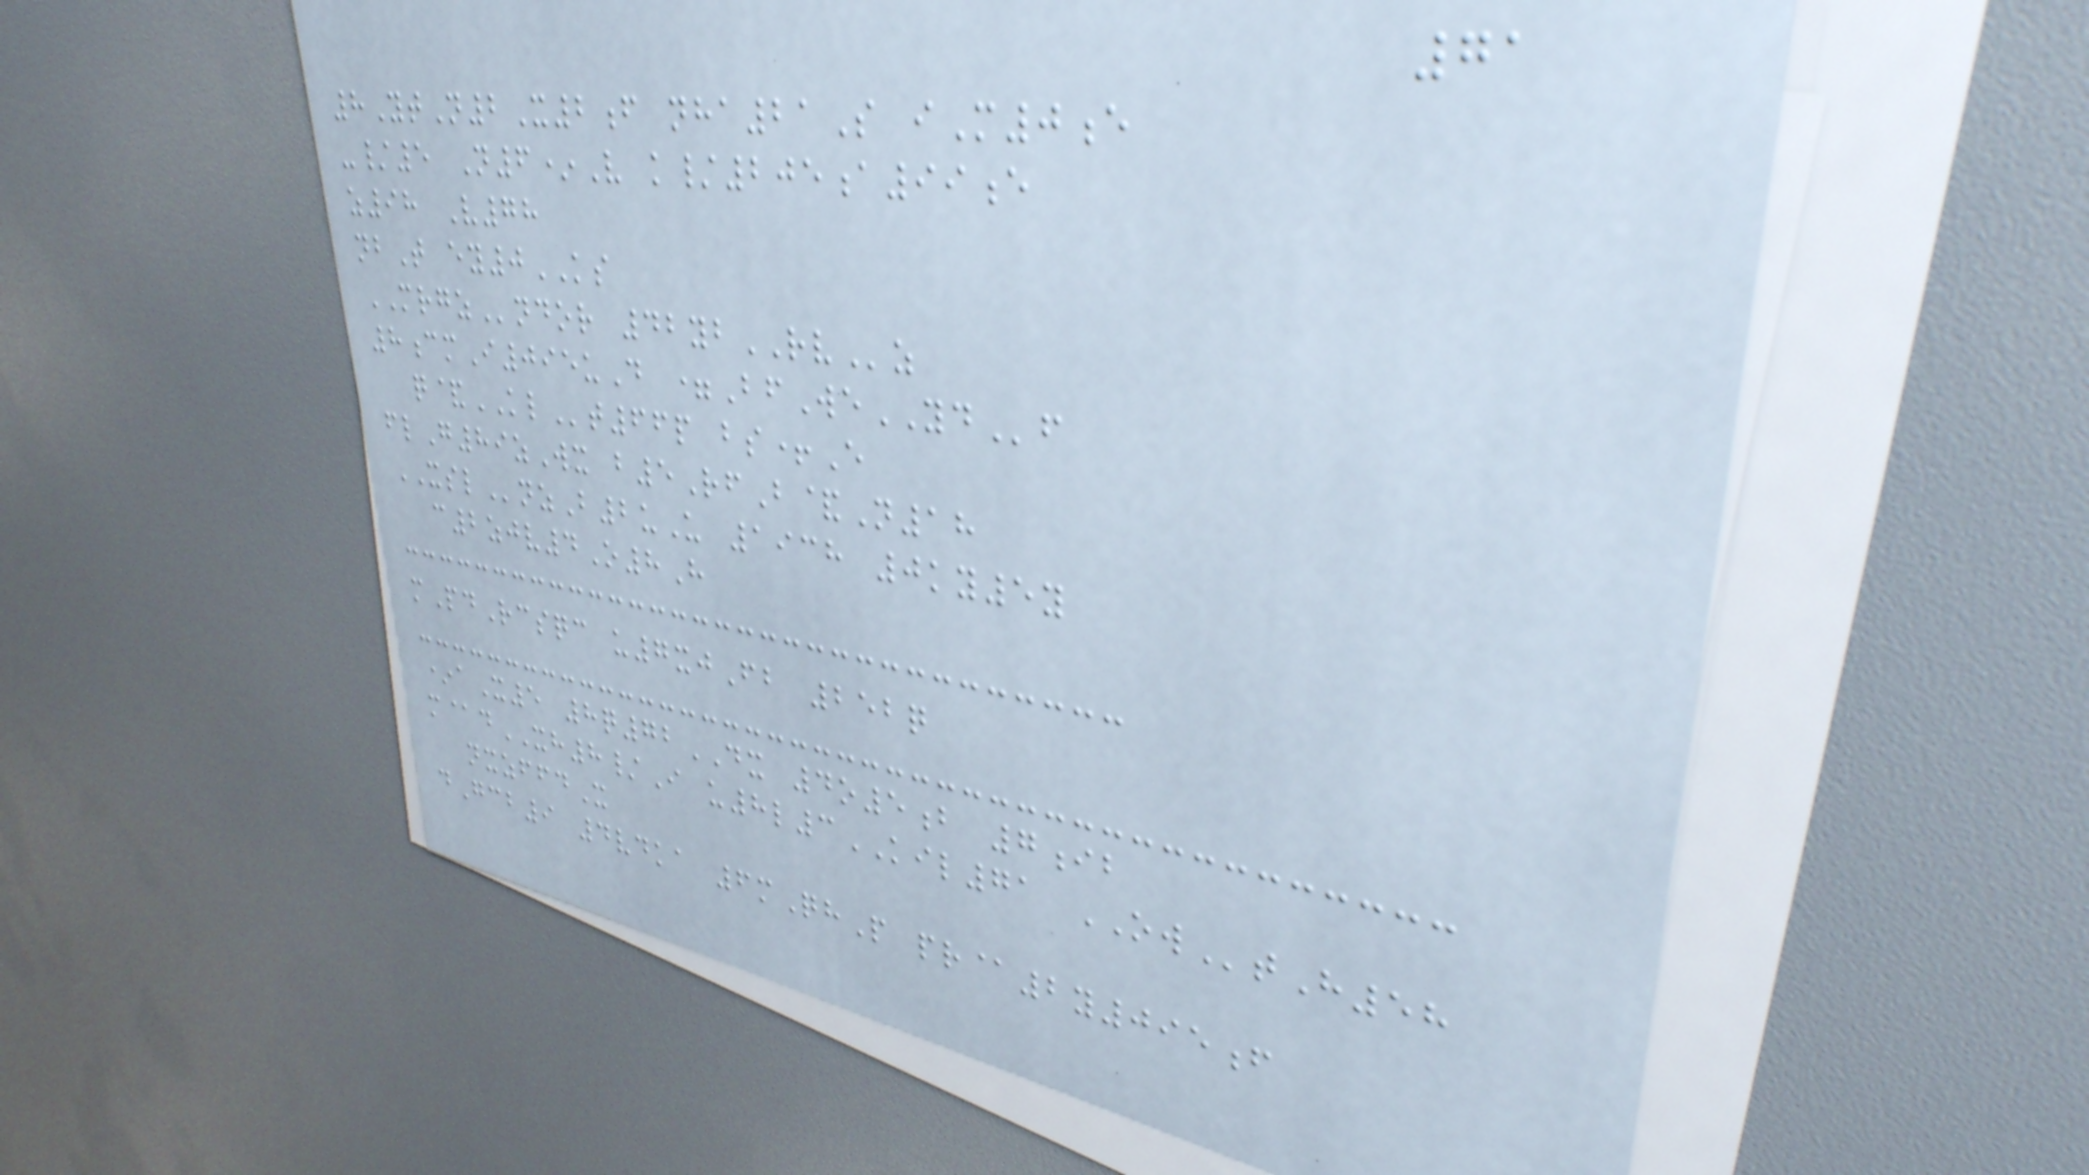71
8YtN2X2f nha21S iM0e
-/5 N6*V k/205a99e
z98 V78
nbT ey0KS
MRGZndor 42ybRVz
8cmI095uD =BfWeYDf
q&KLt66p bs+E
flG89zWx b5RfB&N18
XSLnzB2uU 1938 0ky5y
c2zjv4O8H
mPdRcsqc u7xjFb 252q
*aX5 8q72DX 4o5b 7ib
m@dXH8/I u8l3KIL71 OWtH58
nxzffdX
dGcb9 4vdka 6mQhP pr@2y095f
